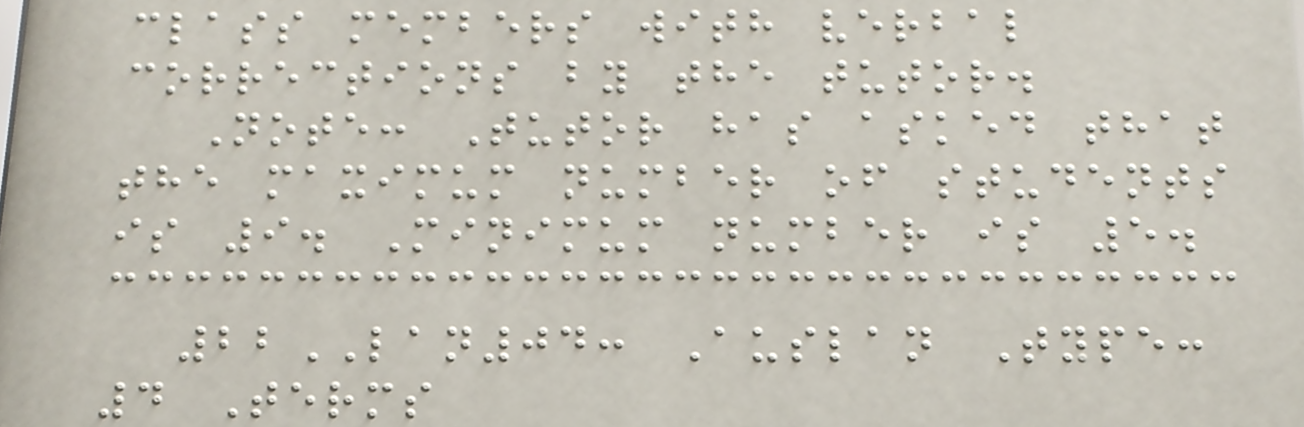class members with verbal
corrections by the tutor.
Note: Tutor has asked that
the maximum number of students
is 9. Minimum number is 5.
22LAN04: Auslan Type:
4 Terms
